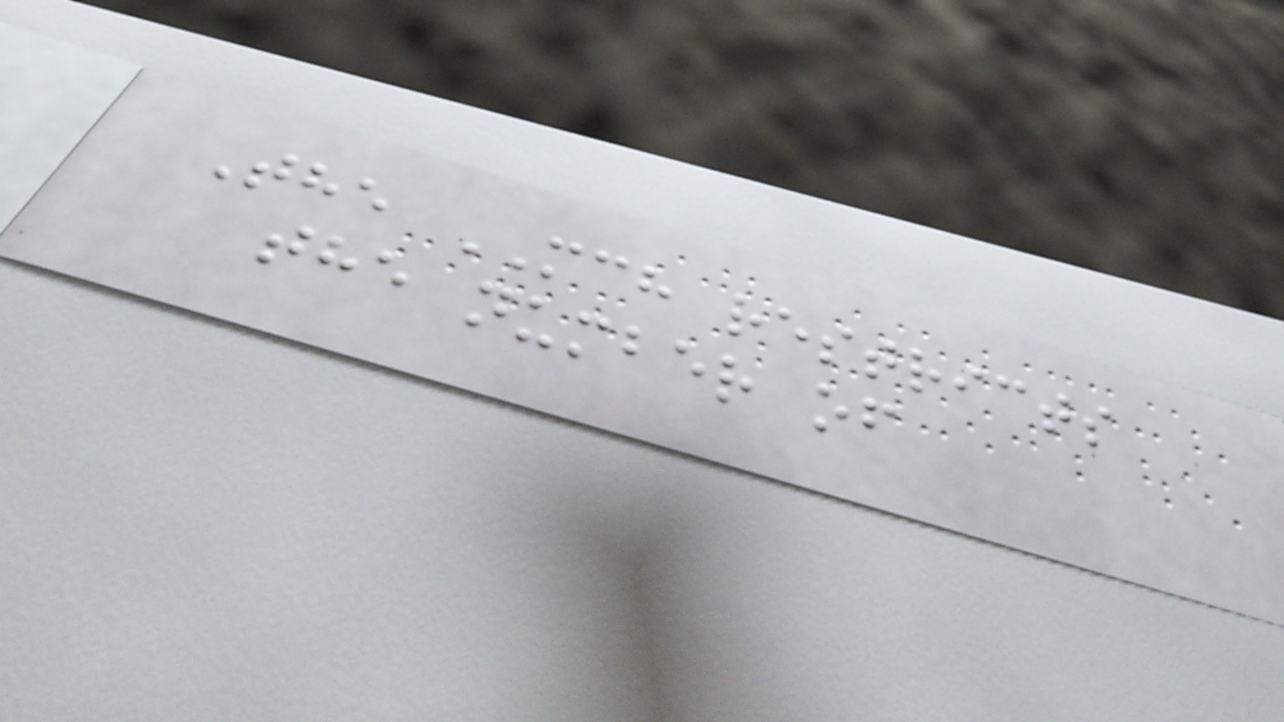The MCH restricts
the number of
